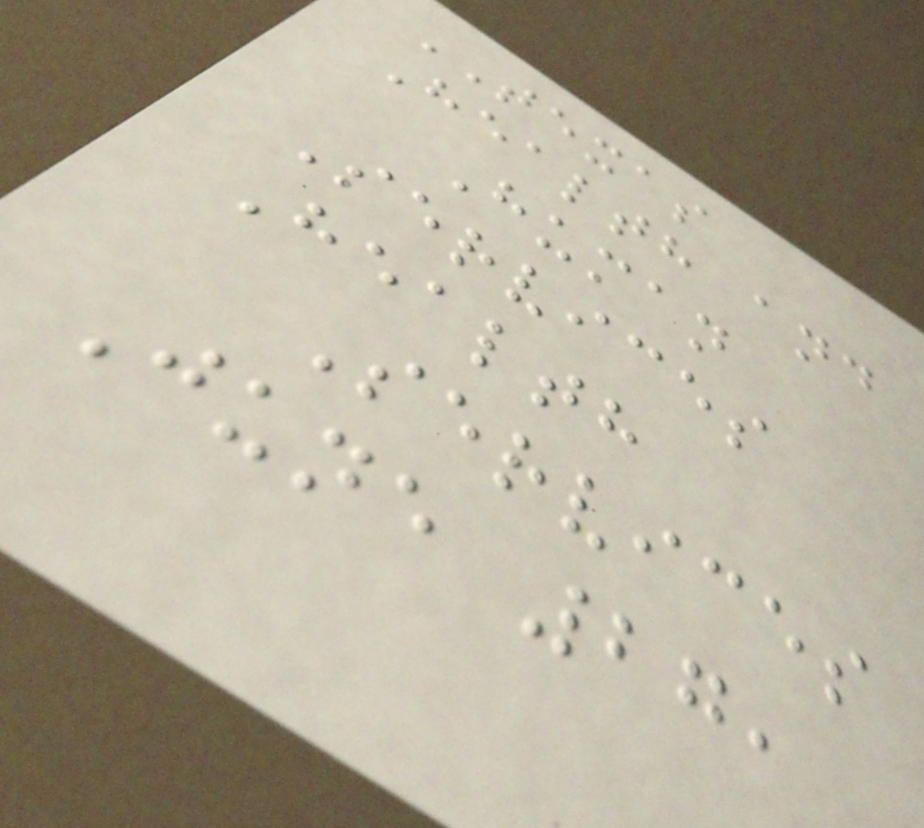TEXAS
Health and
Human
Services
Health
Services
June 27,
